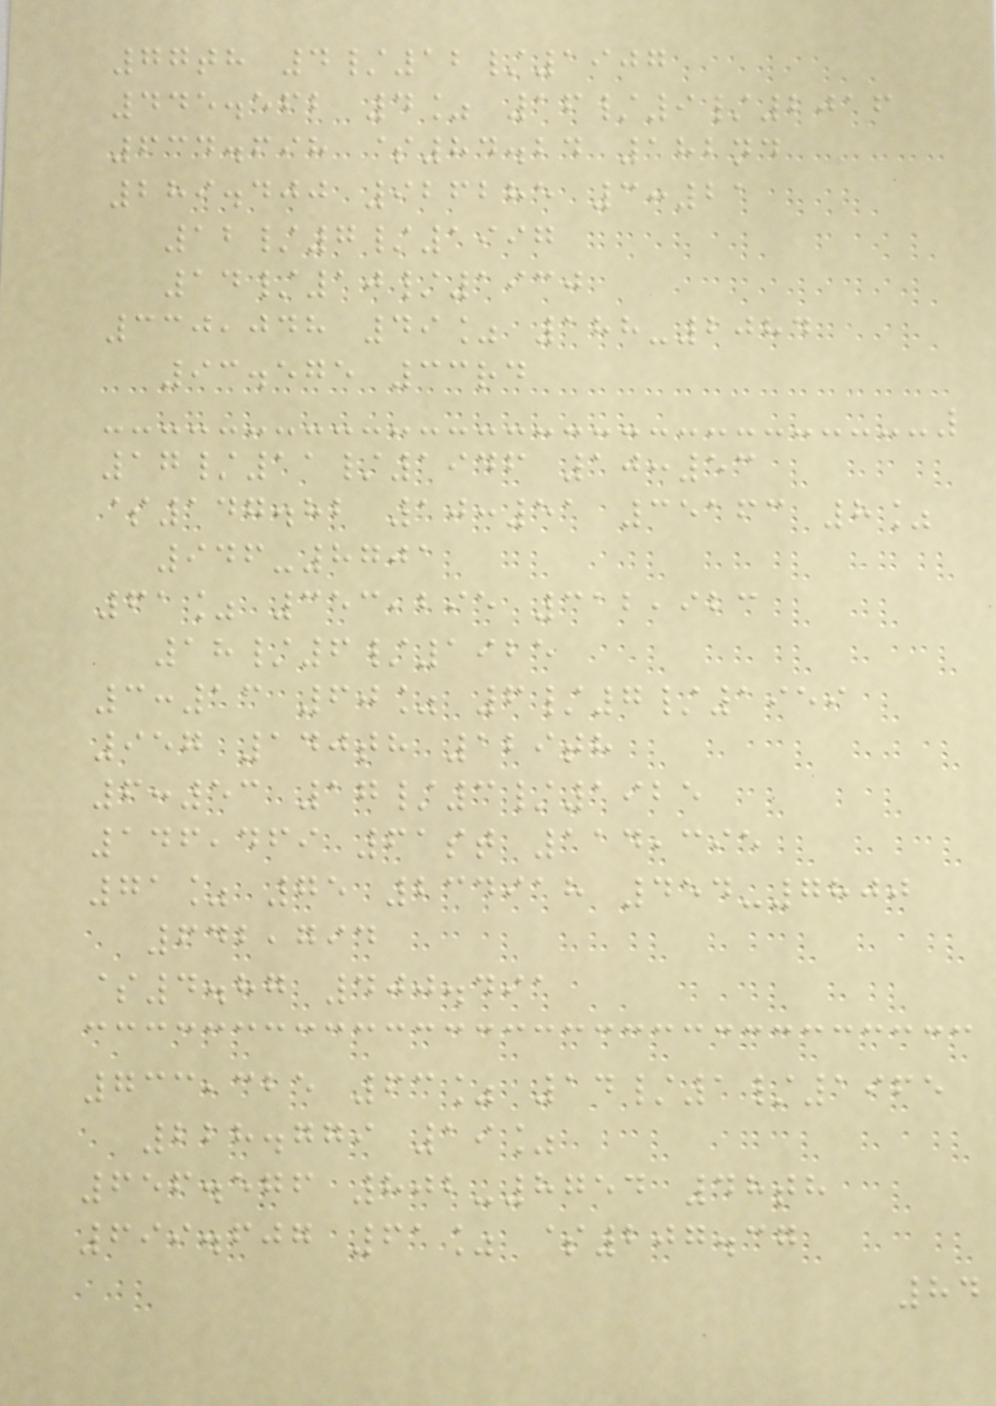77th 4/12/1907
445.562 4% 16/9/2016
634.698 $84.24 182nd
289.400 926285 3:21
12/7/1997
14/10/1930
330,048 49% 188-2084
93.575 33rd
17/11/1946 10:53
$147.82 10:51 35163 8%
946-8701
61% 353,295 312,923
18/6/1925
3:13 60% 6/7/1959
957 140th 129th
6:53 17/3/1925
146,469 61st 114,395
71% 75 234918 454-7800
642,794
$4.87 400.491
733,325 63% 14/1/1965
228.779 19%
656.576 802-8754 48th
699.607 61% $207.37
84
